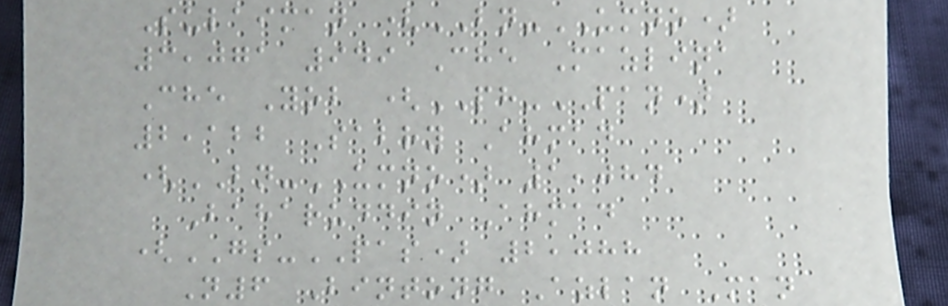Sulaiman (BN-UMNO)
3,071 949 Che Mazlina
Che Yob (PH-PAN)
2,122 Sabry Ahmad
(BN-UMNO) 1,084
Baharuddin Ahmad
(GS-PAS) 2,088
N6 Bintong Azlan Man
